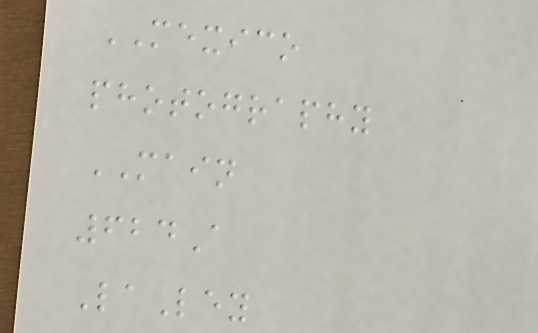MEXICO
photography
MAIN
624A
LaLey
